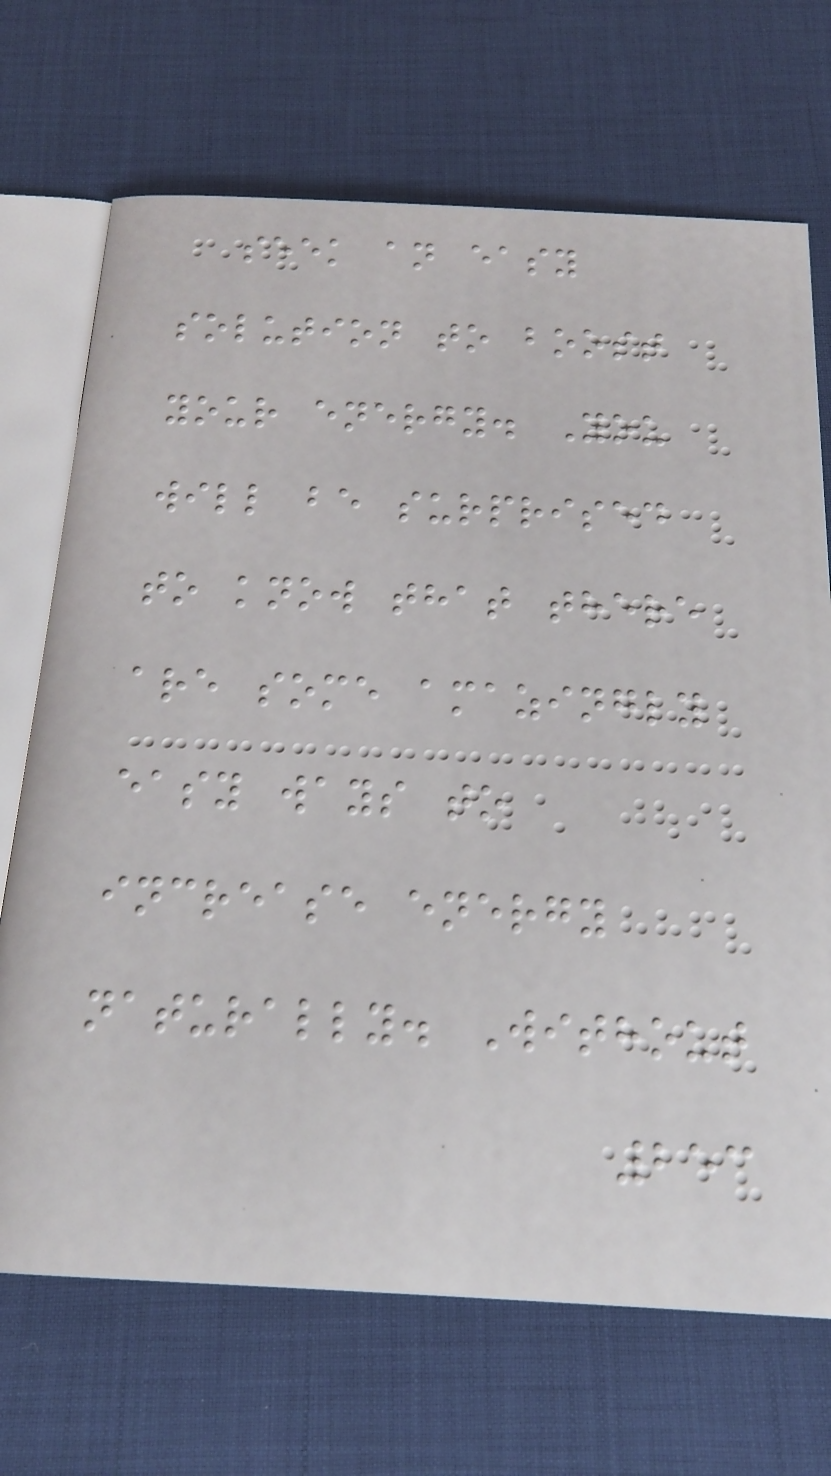seek an easy
solution to boost
your energy. You
will be surprised
to know that there
are some amazingly
easy ways to
increase energy
naturally. Without
253
